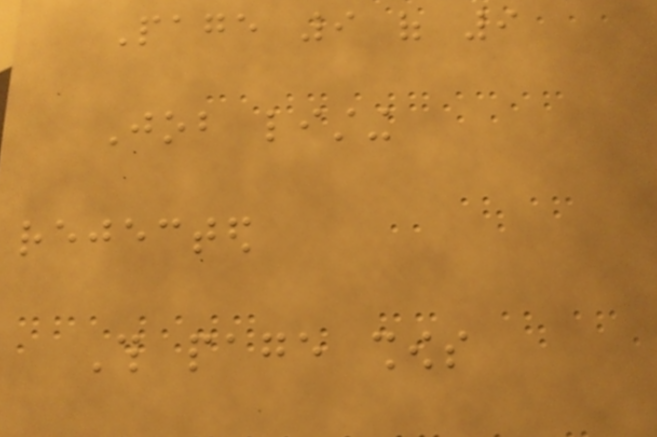Page 9 of 9
Job listing
rejected
This page shows
